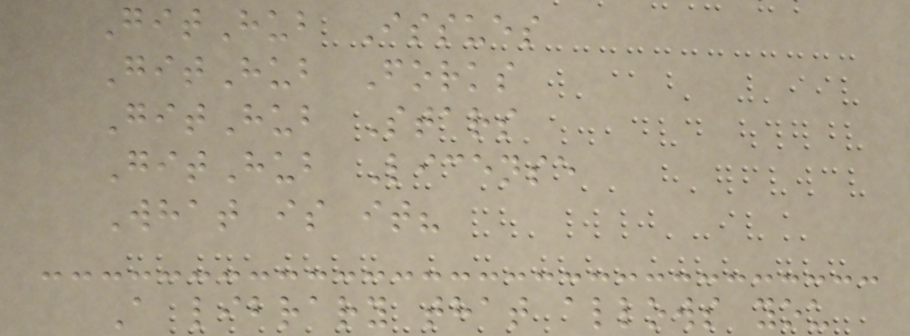GitHub Issues
GitHub Forks
GitHub Stars
GitHub License
What is it?
A library that allows you
